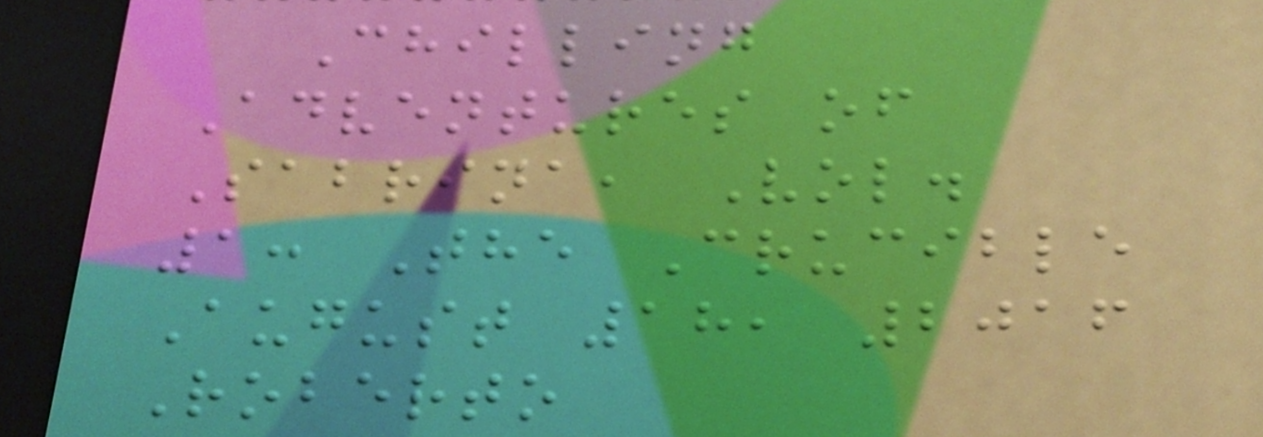Chilling
Adventures of
Sabrina, Vol.
1: The Crucible
August 18, 2016
Roberto
